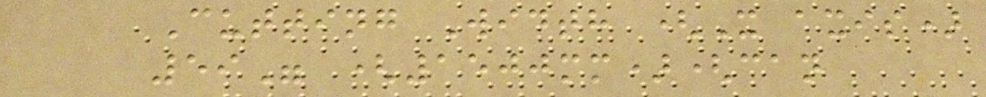Cutting Width (X axis)
59" (1500mm)(can
